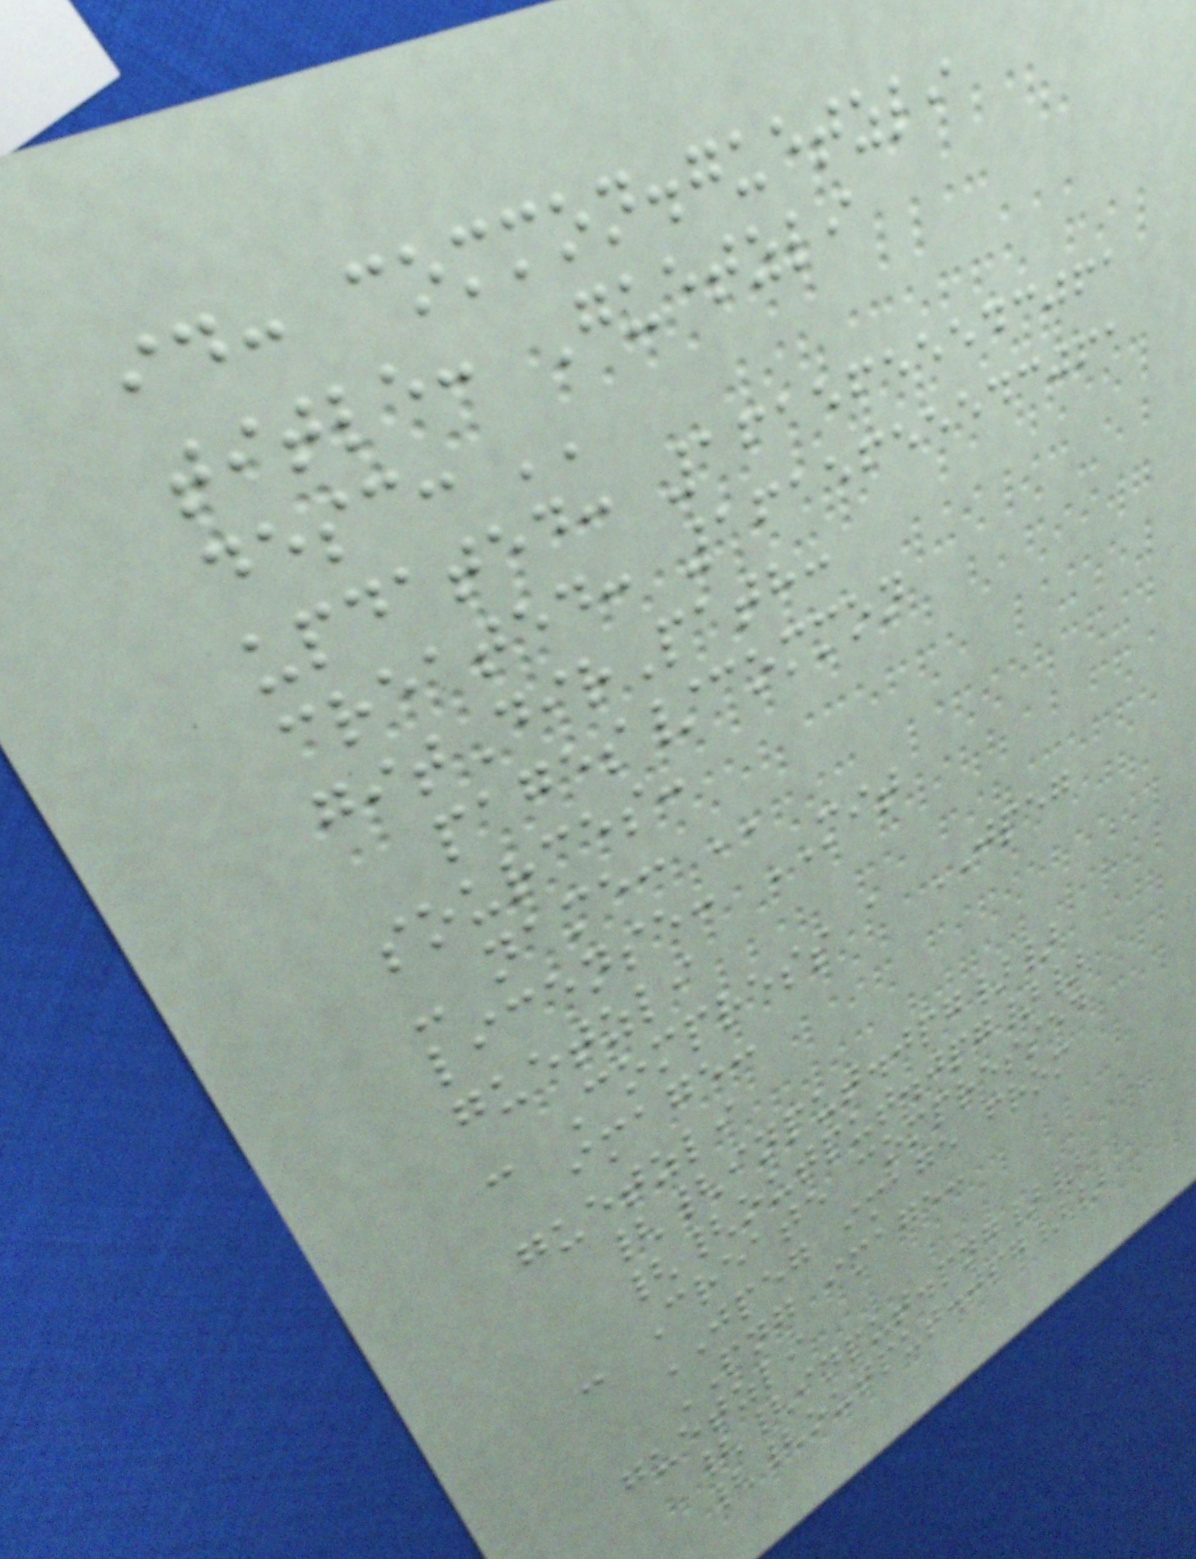id: common.guetzli
title: Guetzli
desc: ''
updated: 1615655543061
created: 1615655543061
gitDirPath:
pages/common
sources:
- name: ''
license: MIT
guetzli
- Compress a JPEG
image:
guetzli
{{input.jpg}}
{{output.jpg}}
- Create compressed
JPEG image from
PNG image:
guetzli
{{input.png}}
{{output.jpg}}
